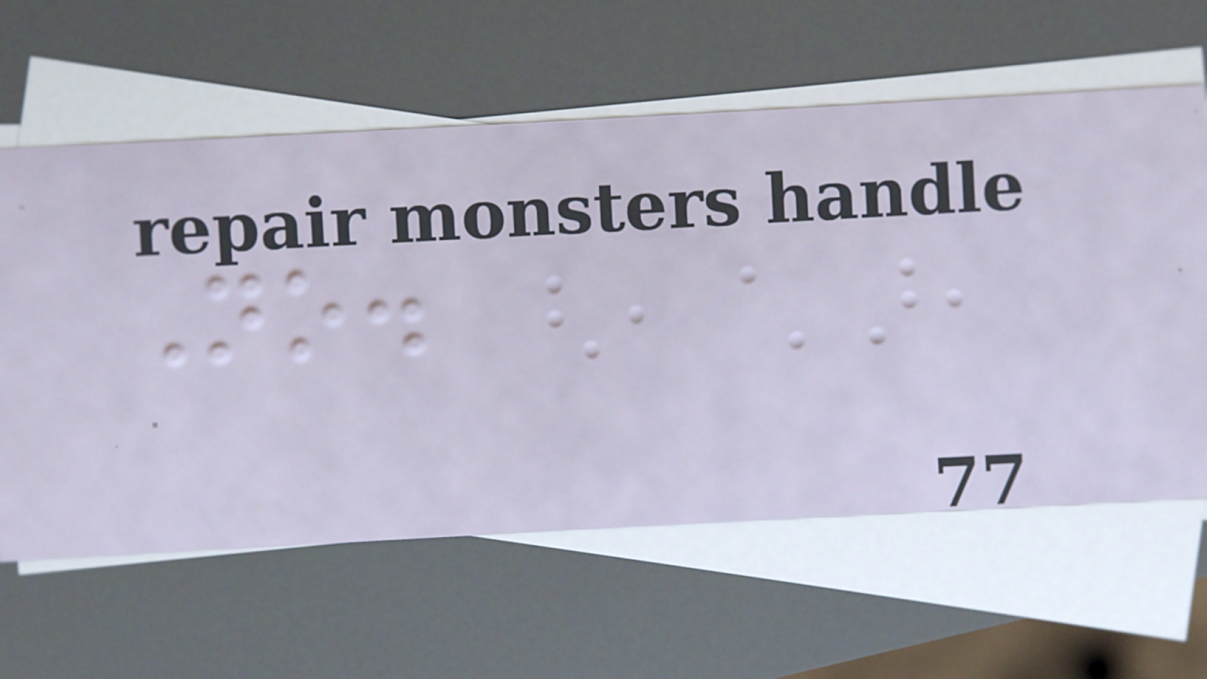No.
